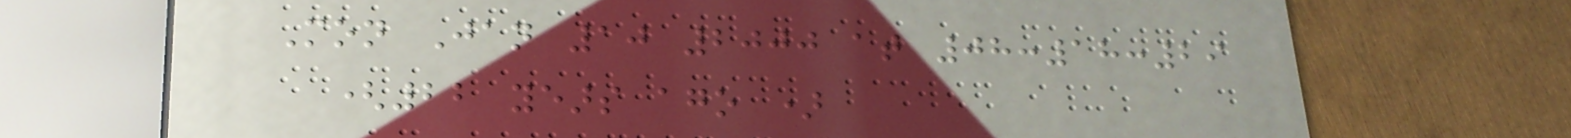Mon Jan 10 2000 at 08:18:29
(22 years ago )
